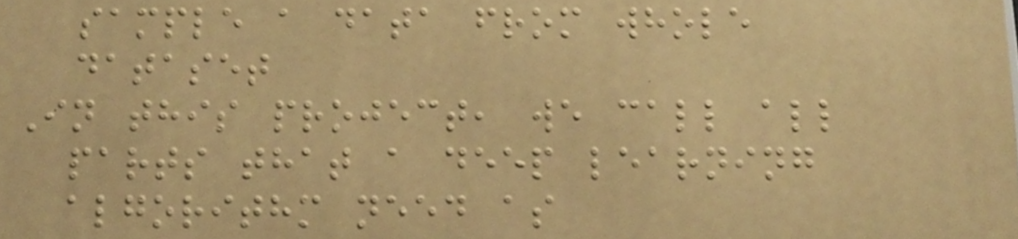sample a data from whole
dataset
In this project, we call all
parts that a deep learning
algorithm need as
